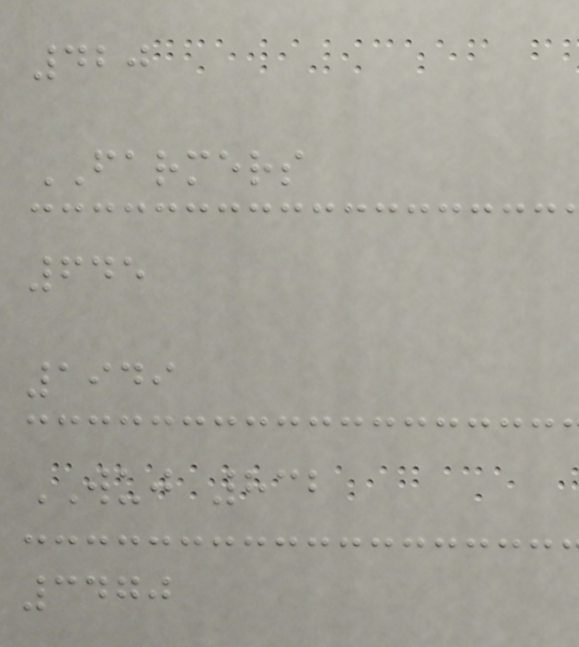420
FARMERS
645
1949
WUJ 832
3470
